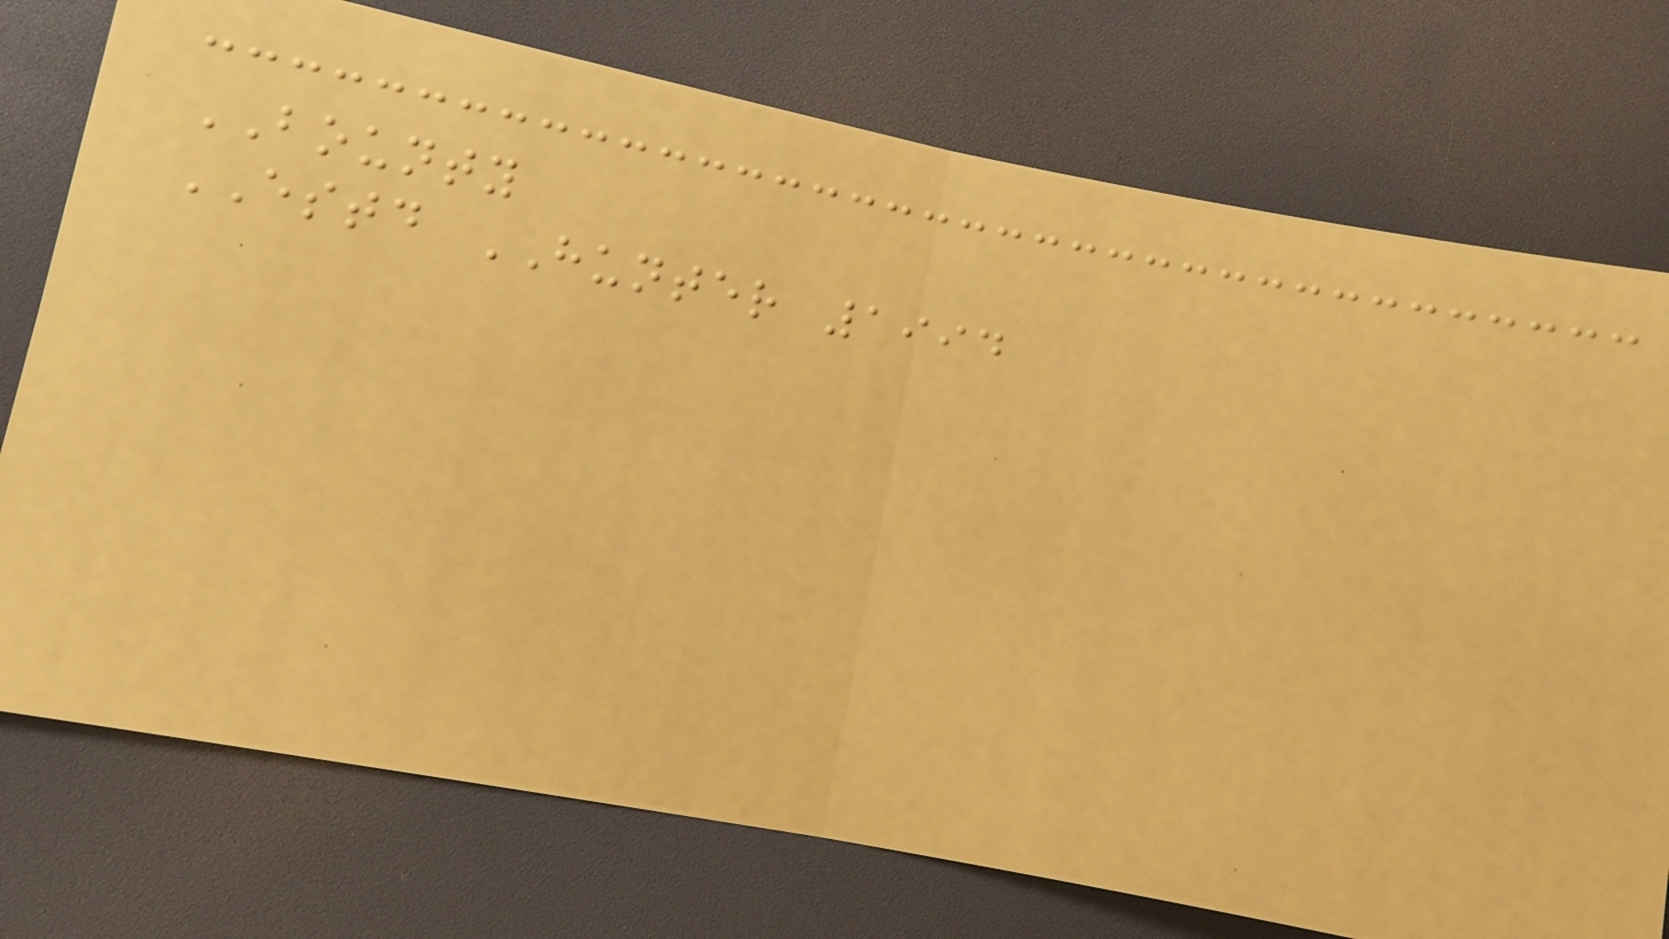BOUNTY
ESTD HUNTER 1994
